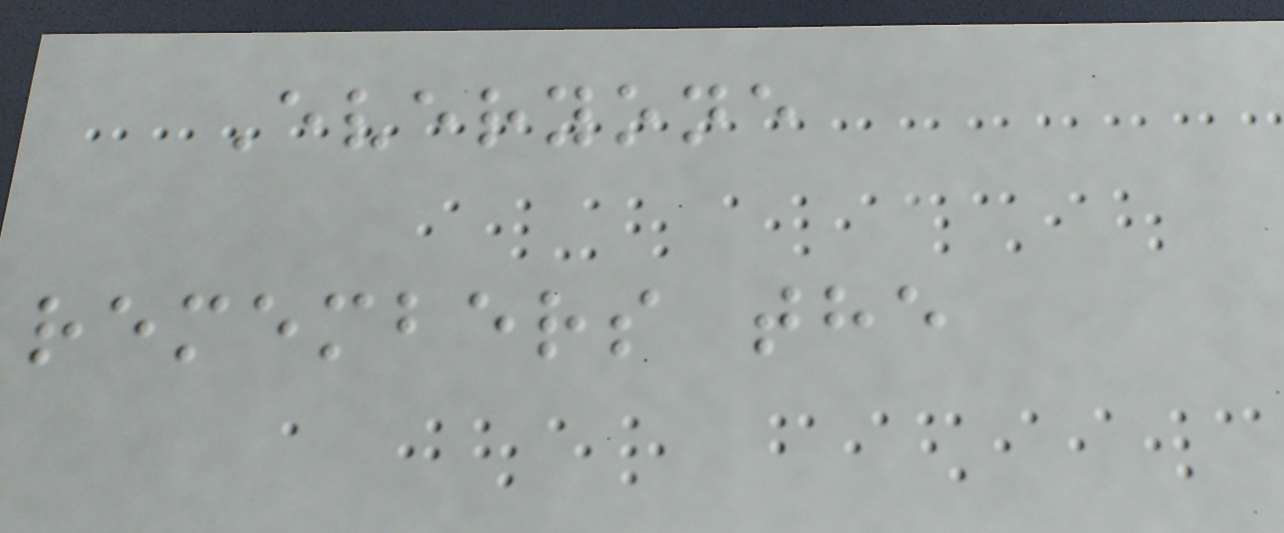Everyone
remembers the
